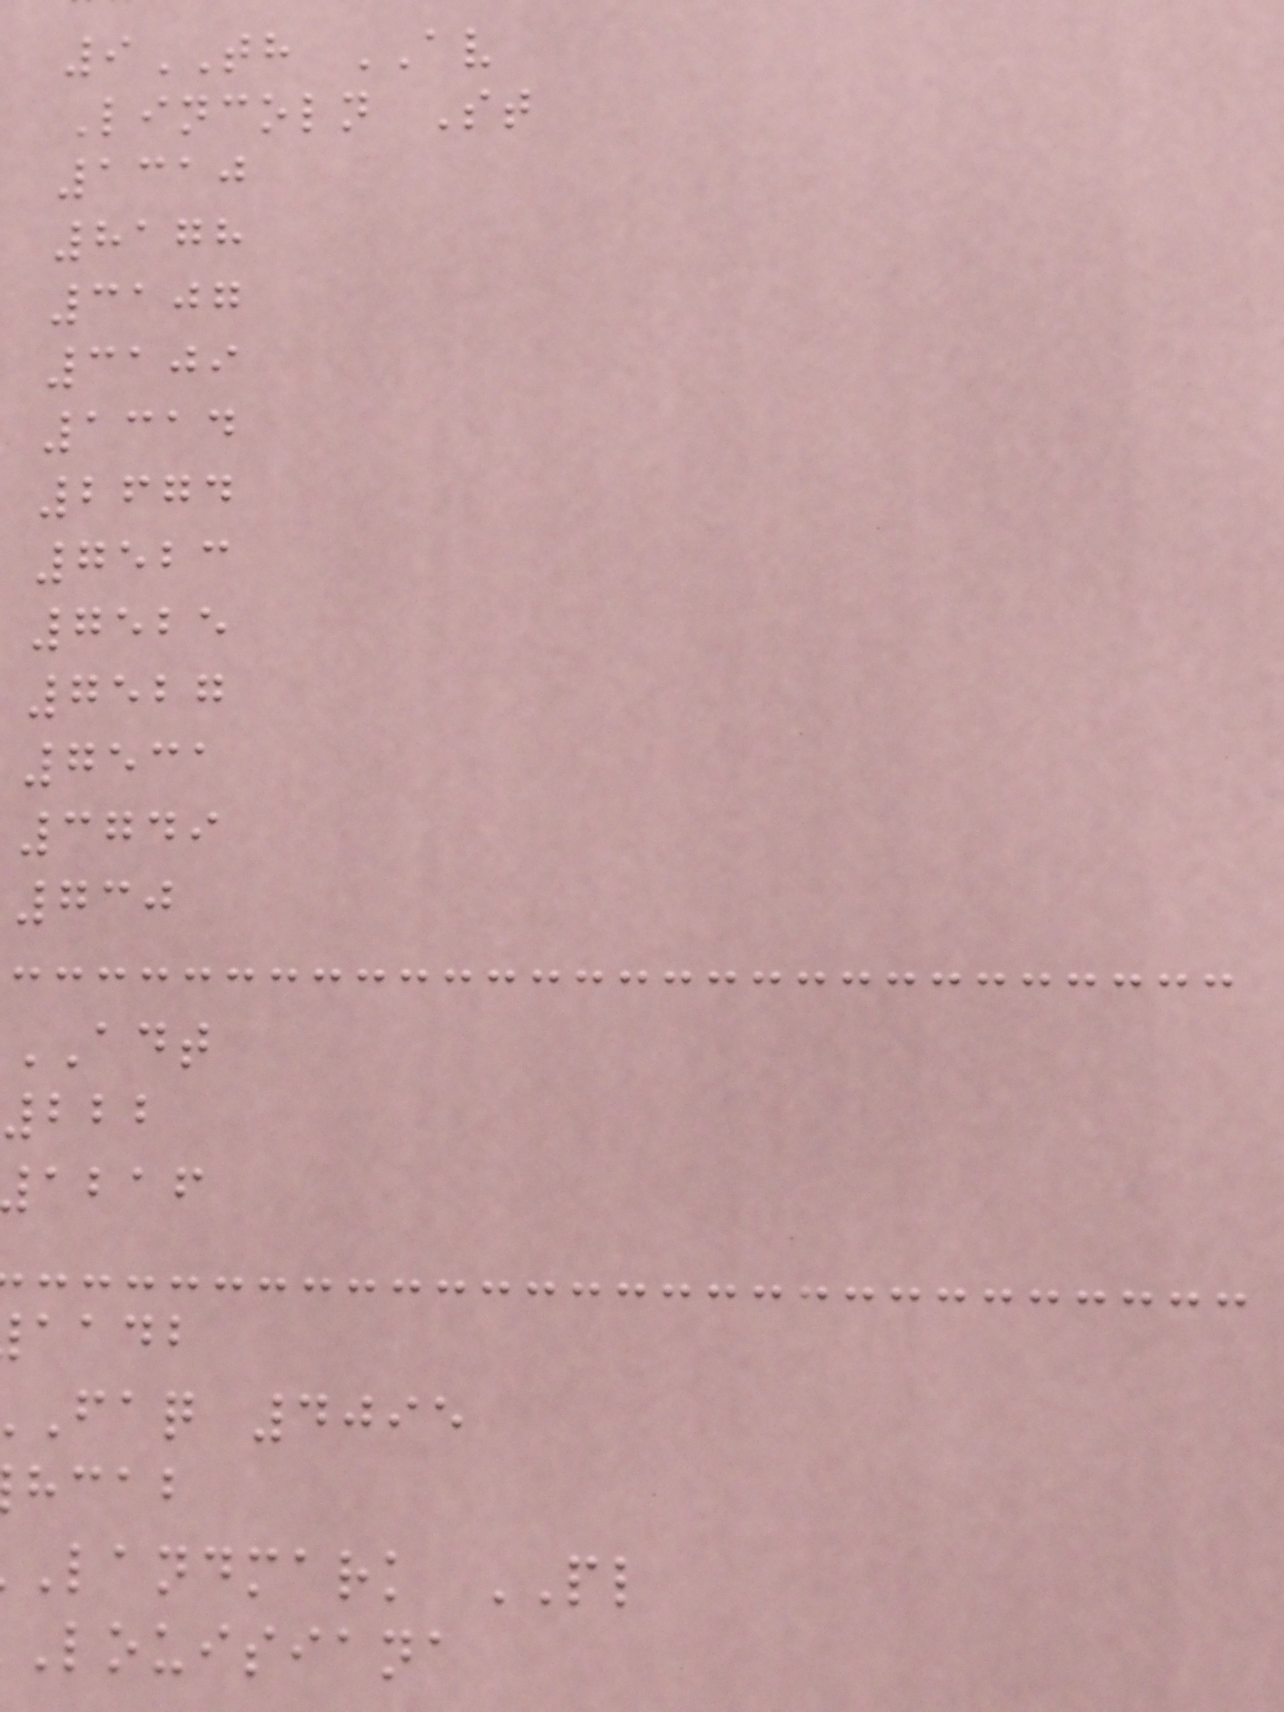9TH AV
Lincoln St
1310
8178
3107
3109
1314
2674
7523
7525
7527
7531
3749
730
ADT
222
abaf
aadb
faq 4095
hcab
landmark PL
louisiana
